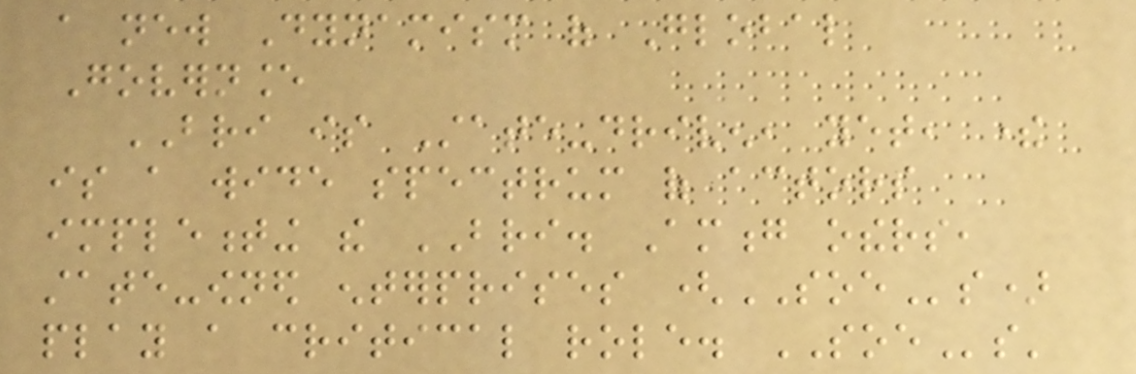a new Dynamism of Global
Governance
BRI is State-driven, yet, there
is a wide spectrum of actors
implementing the BRI. Among others,
state-owned enterprises (SOEs)
play a critical role. SOEs'
